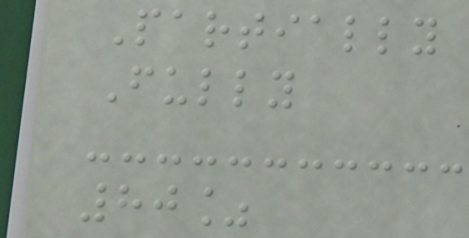Partially
Fully
80%
